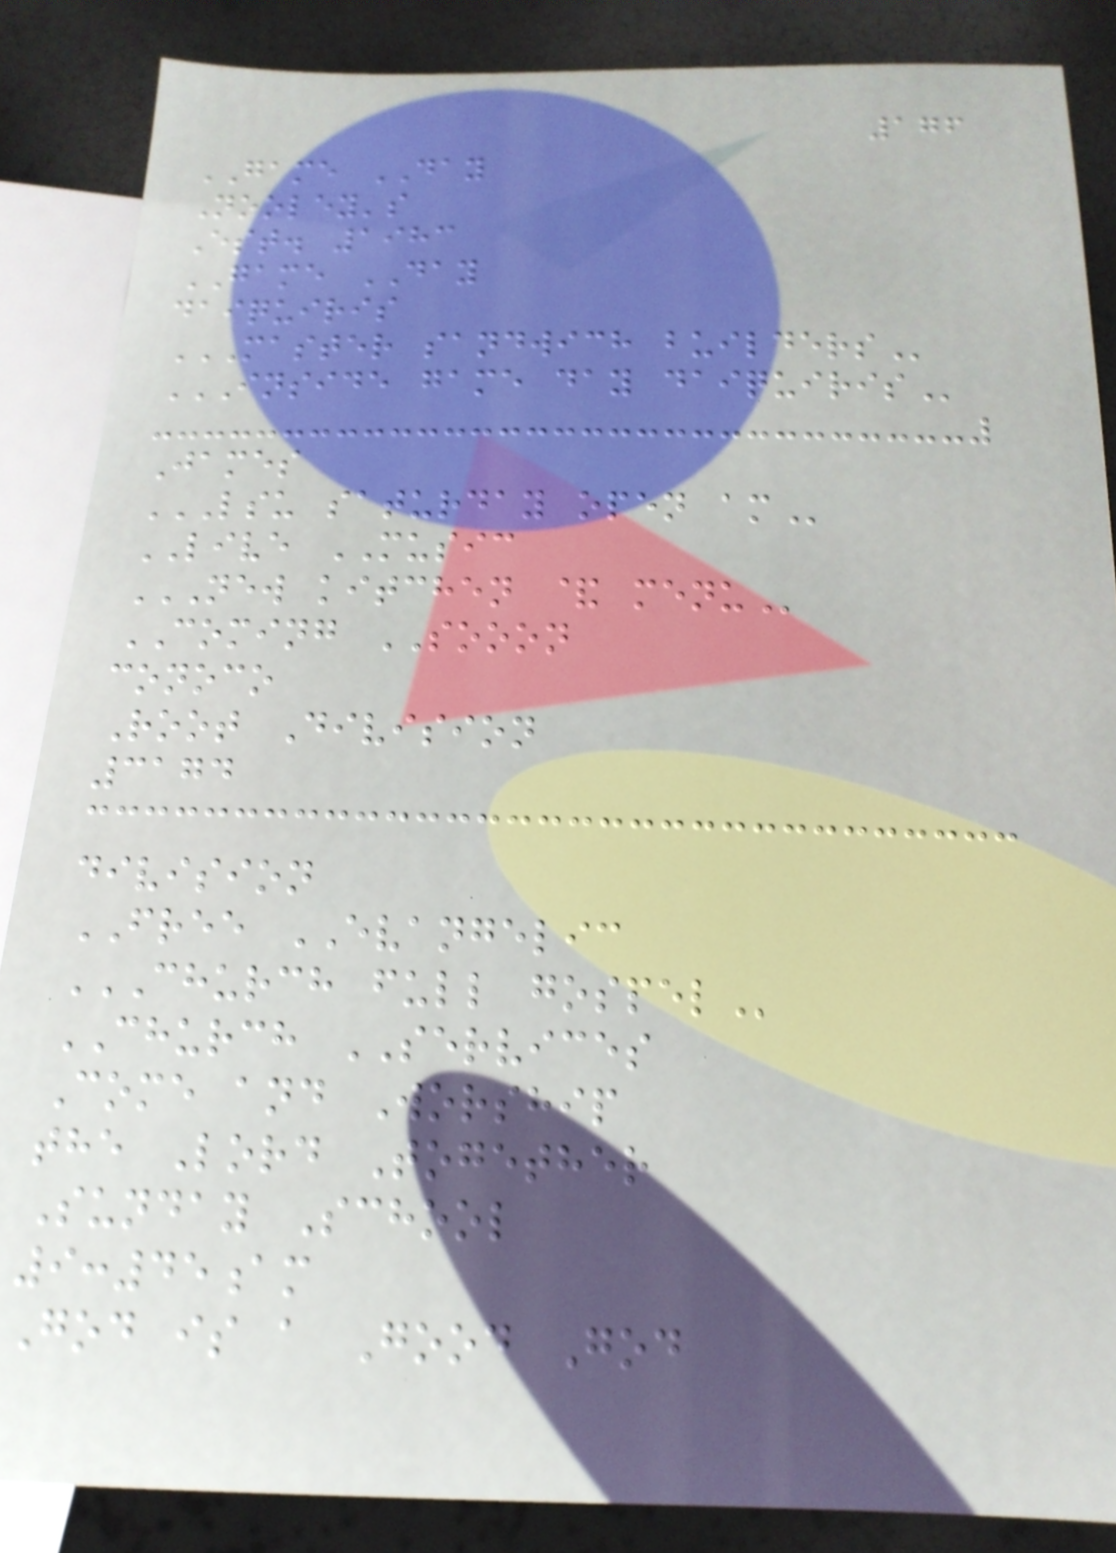176
GAME DAY
Nooley's
Est. 1983
GAME DAY
daiquiris
MASTER SANDWICH BUILDERS
INSIDE GAME DAY DAIQUIRIS
James
LSU SATURDAY OPEN AM
LIVE MUSIC
NEW KITCHEN & MENU
COMING SOOON
conoco
Root Division
3174
division
FREE EVANGELIC
CHURCH FULL GOSPEL
CHURCH SERVICES
Come and Worship
the Lord Together
Sunday School
9:45am
God is a Good God
